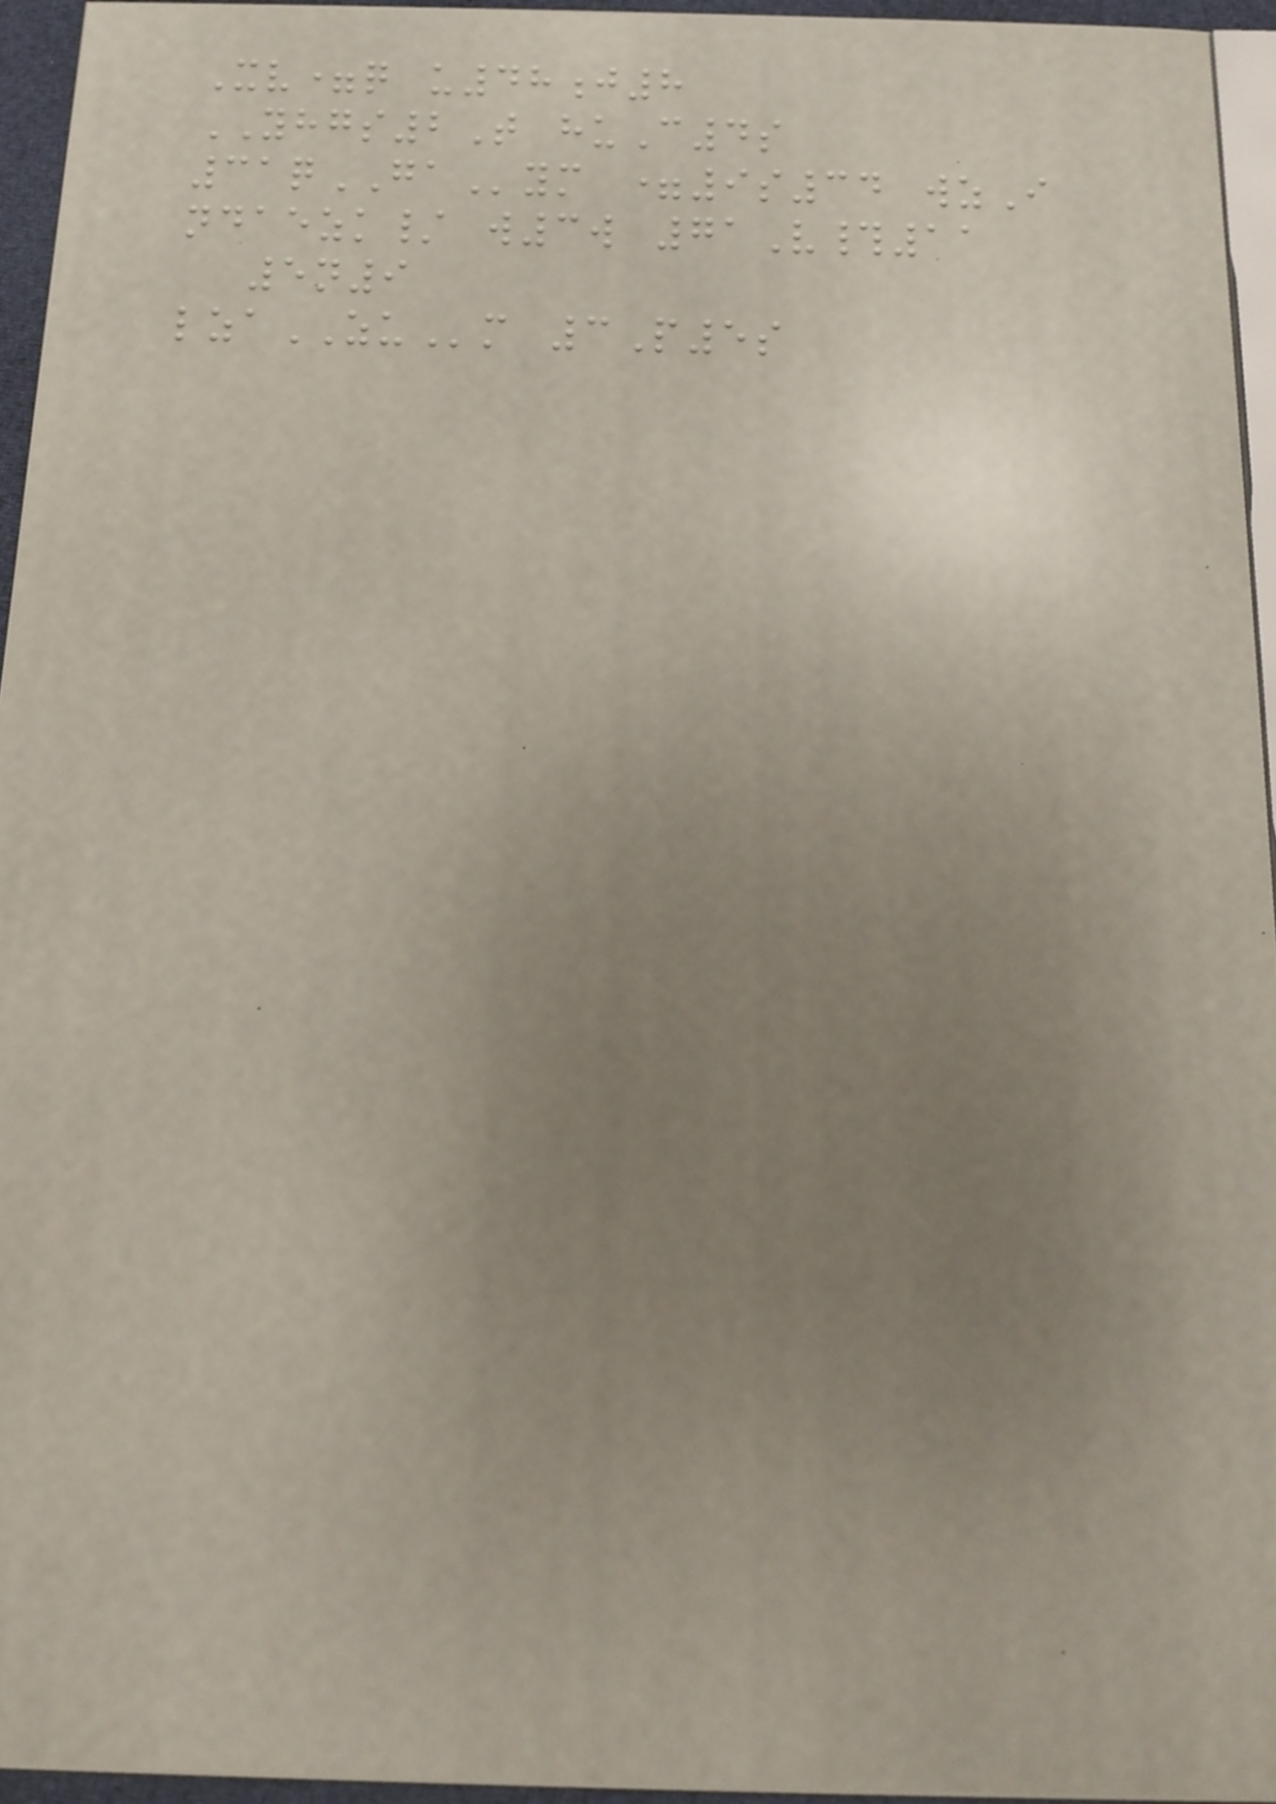Xv=q u48j8
YHGS2T huC4s
31qGAym =9s34 wzI
ndaezk/ w3w 71V#11
5n9
lzaZUm 3P5s
